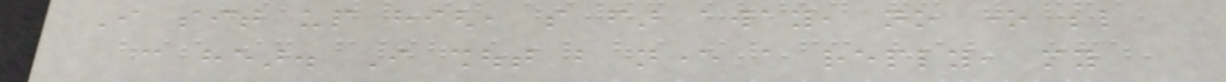I sit up high, so far away, no one below
can hear. I shout but never a reply, my
